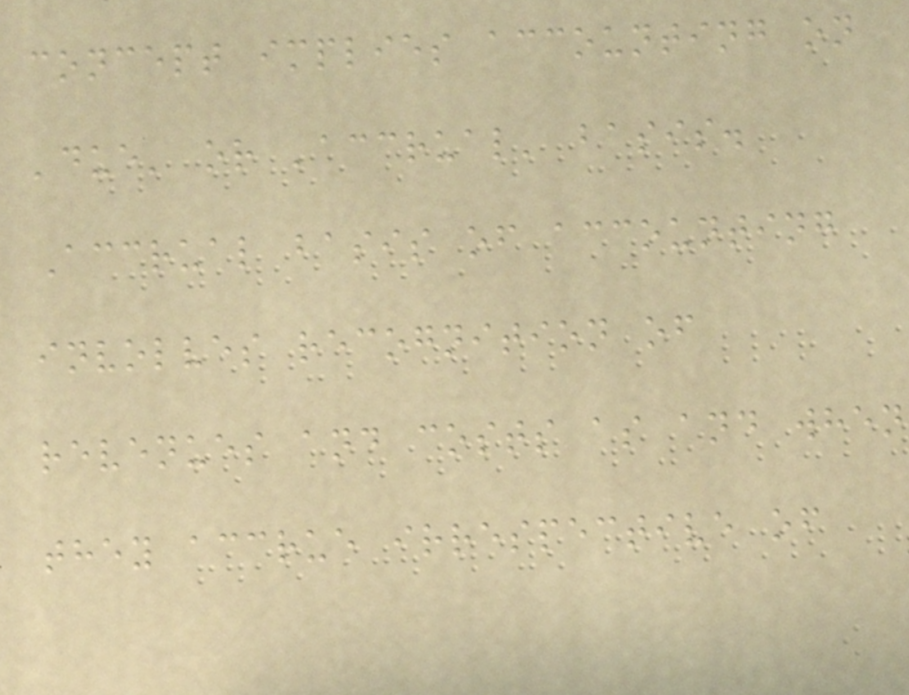concept implies accounting on
'due' or 'accrual' basis.
Accrual basis of accounting
involves recognition of
revenues and costs as and when
they accrue irrespective of
